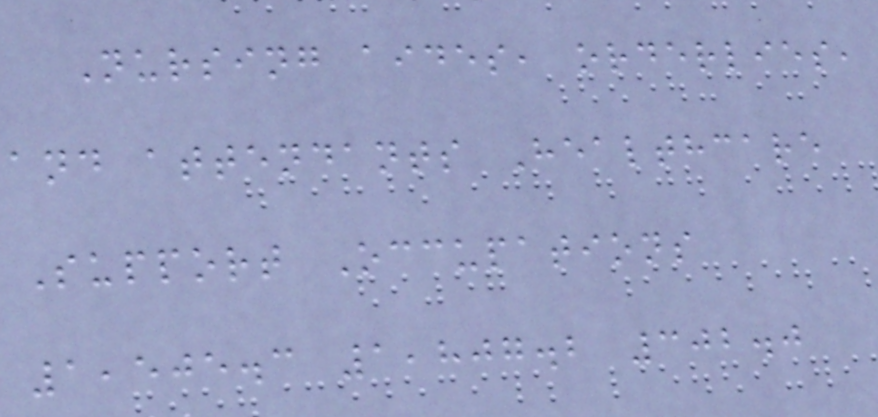Nursing aides, orderlies,
and attendants Healthcare
Support Occupations
1,505.3 1,807.2 302.0
